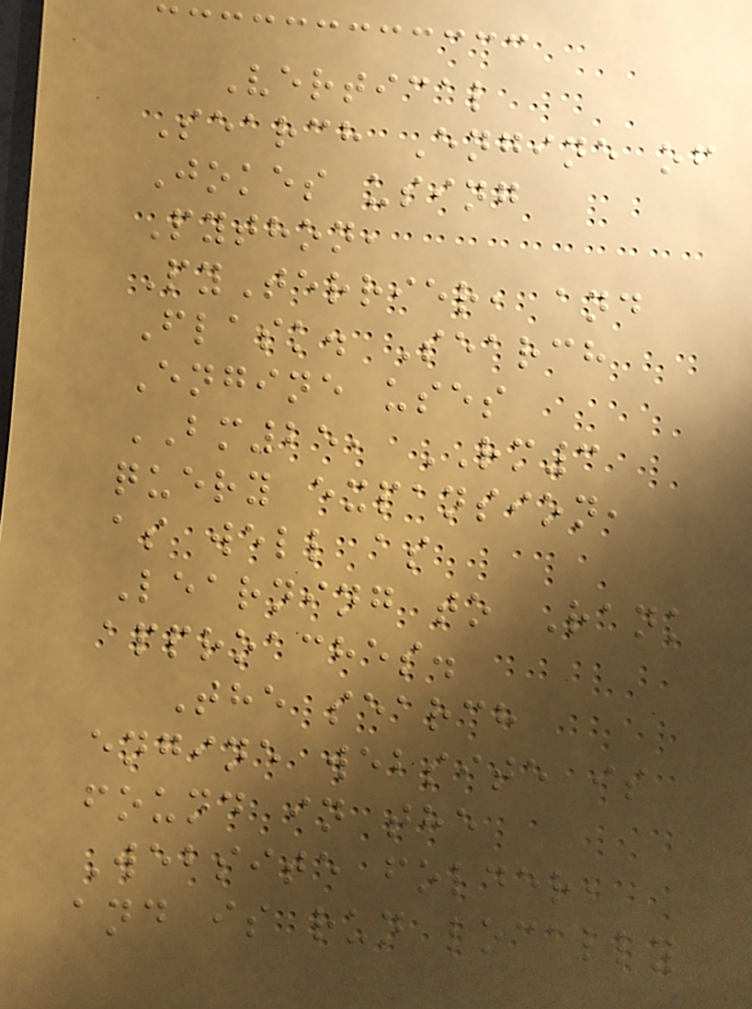Vertical
Search Engine of
Jokes using
Python,
PyTerrier, and
Flask. Search
Engine uses
BM25, RM3
query expansion,
as well as
Learning to Rank
approaches.
The search
engine website is
found in the
Website folder,
and is run locally
